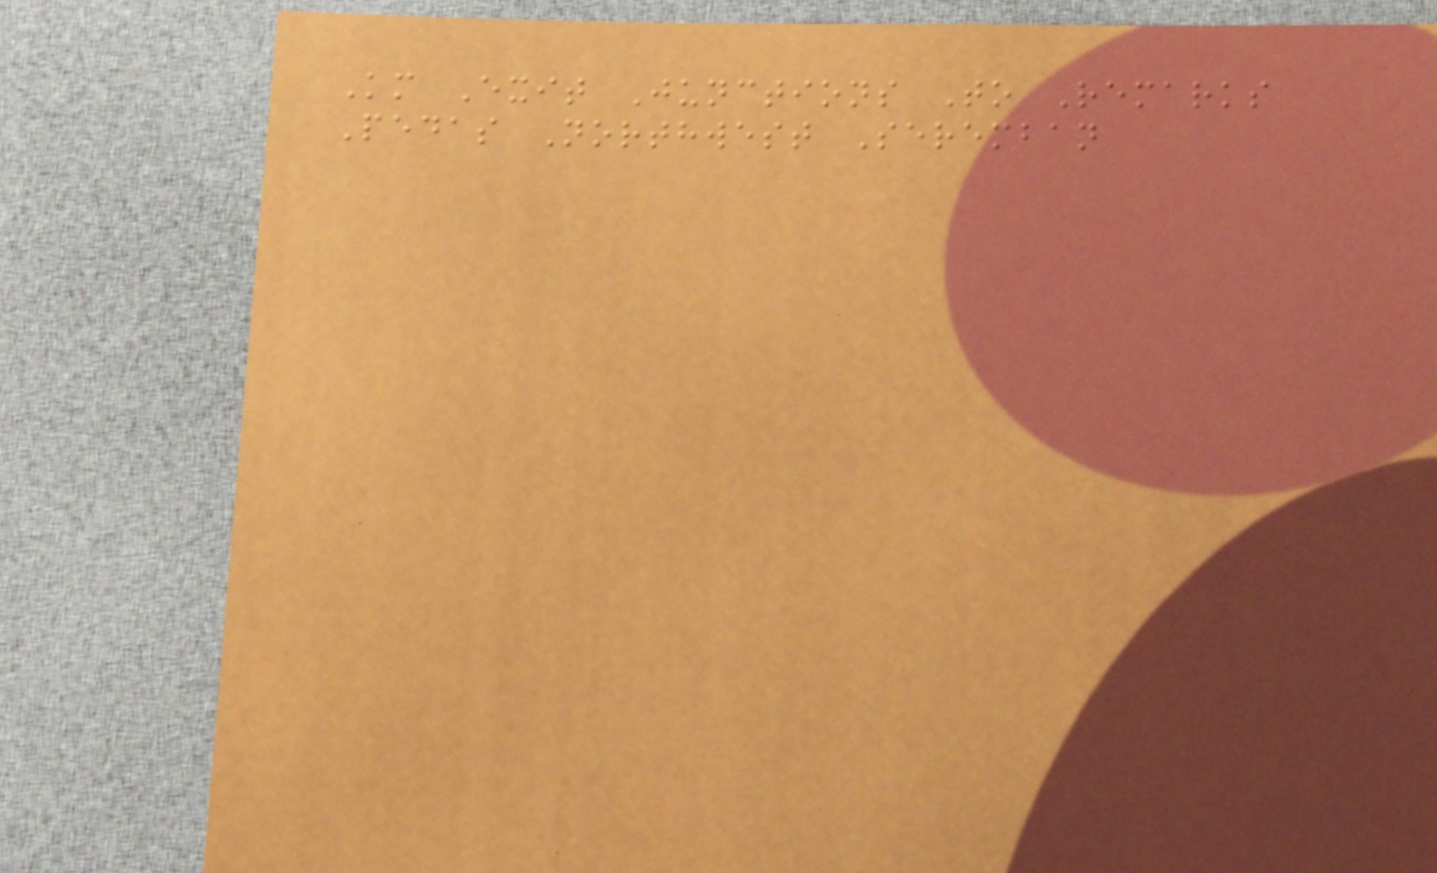Km Exit Junctions To Remarks
Pedas Northwest Seremban
